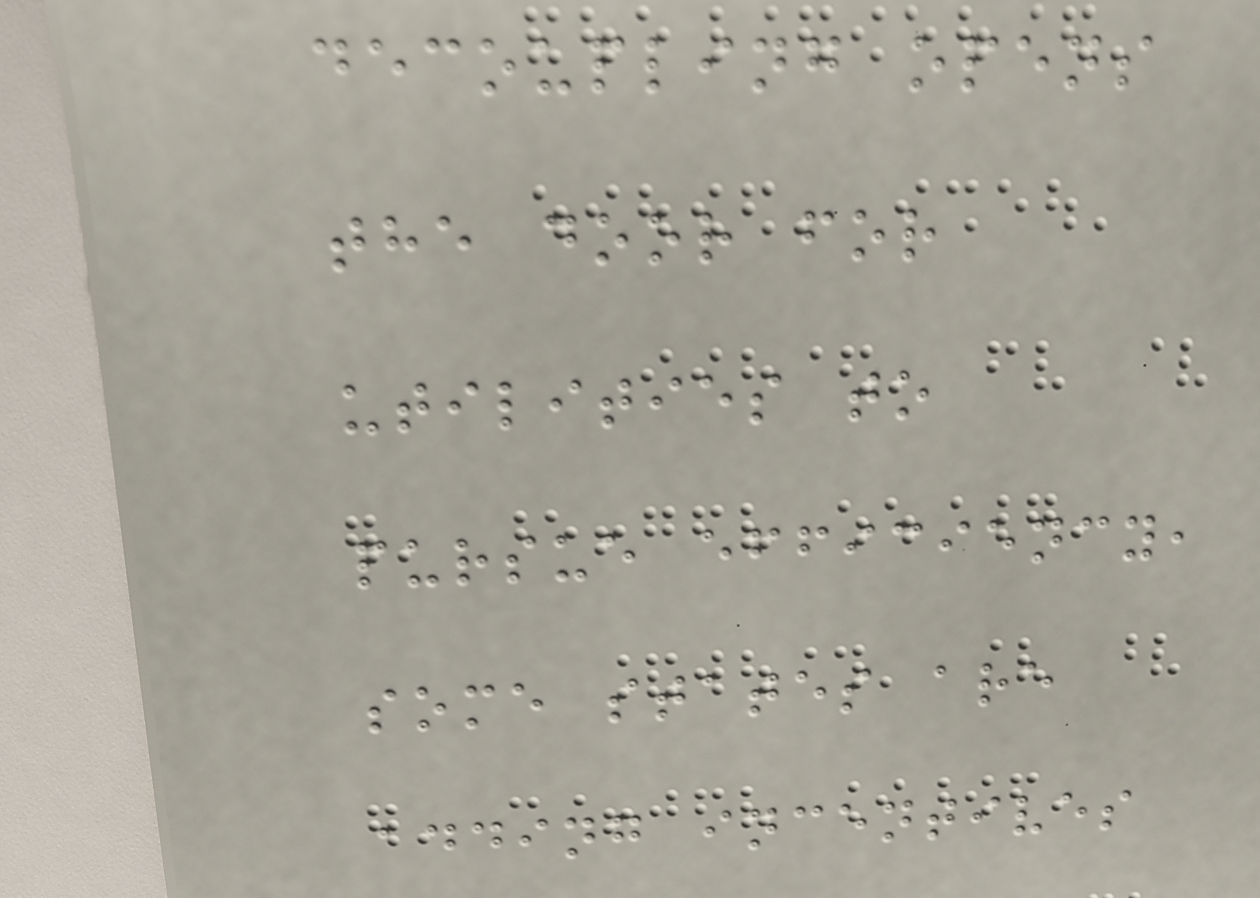decoupling opens
the door for
utilities to
pursue efficiency,
some states are
adding incentives
